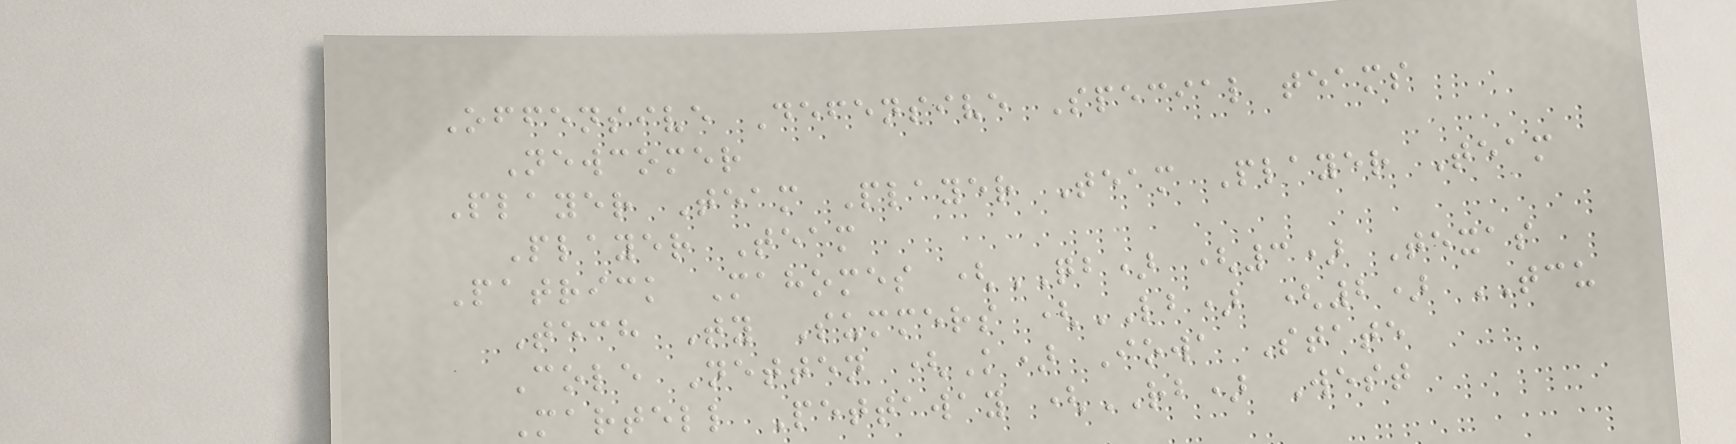Offensive Defensive Special teams
Newcomer
Player Team Player Team Player Team
Player Team
Patrick Mahomes (QB) (3) Texas
Tech Ty Summers (LB) (2) TCU
Cole Netten (K) Iowa State
Martell Pettaway (RB) West
